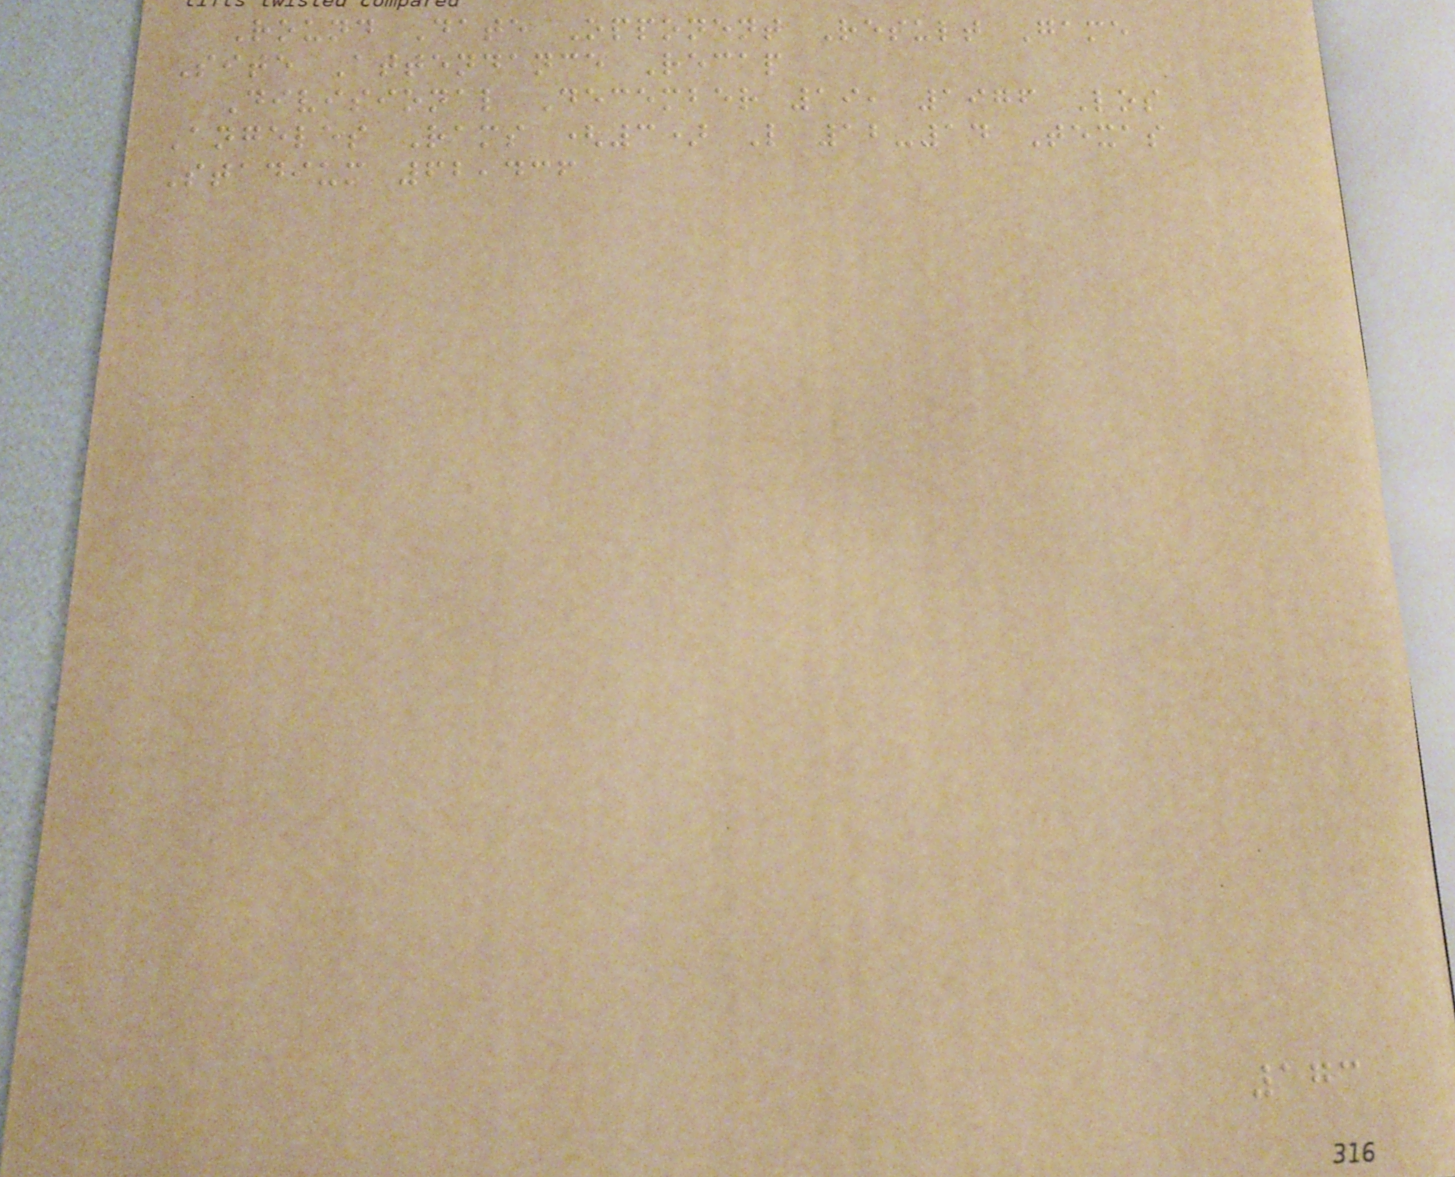Round Date Opponent Result Game
Site Attendance Recap
Divisional December 19, 1976 Los
Angeles Rams (3) L 12-14 Texas
Stadium 62,436
173
